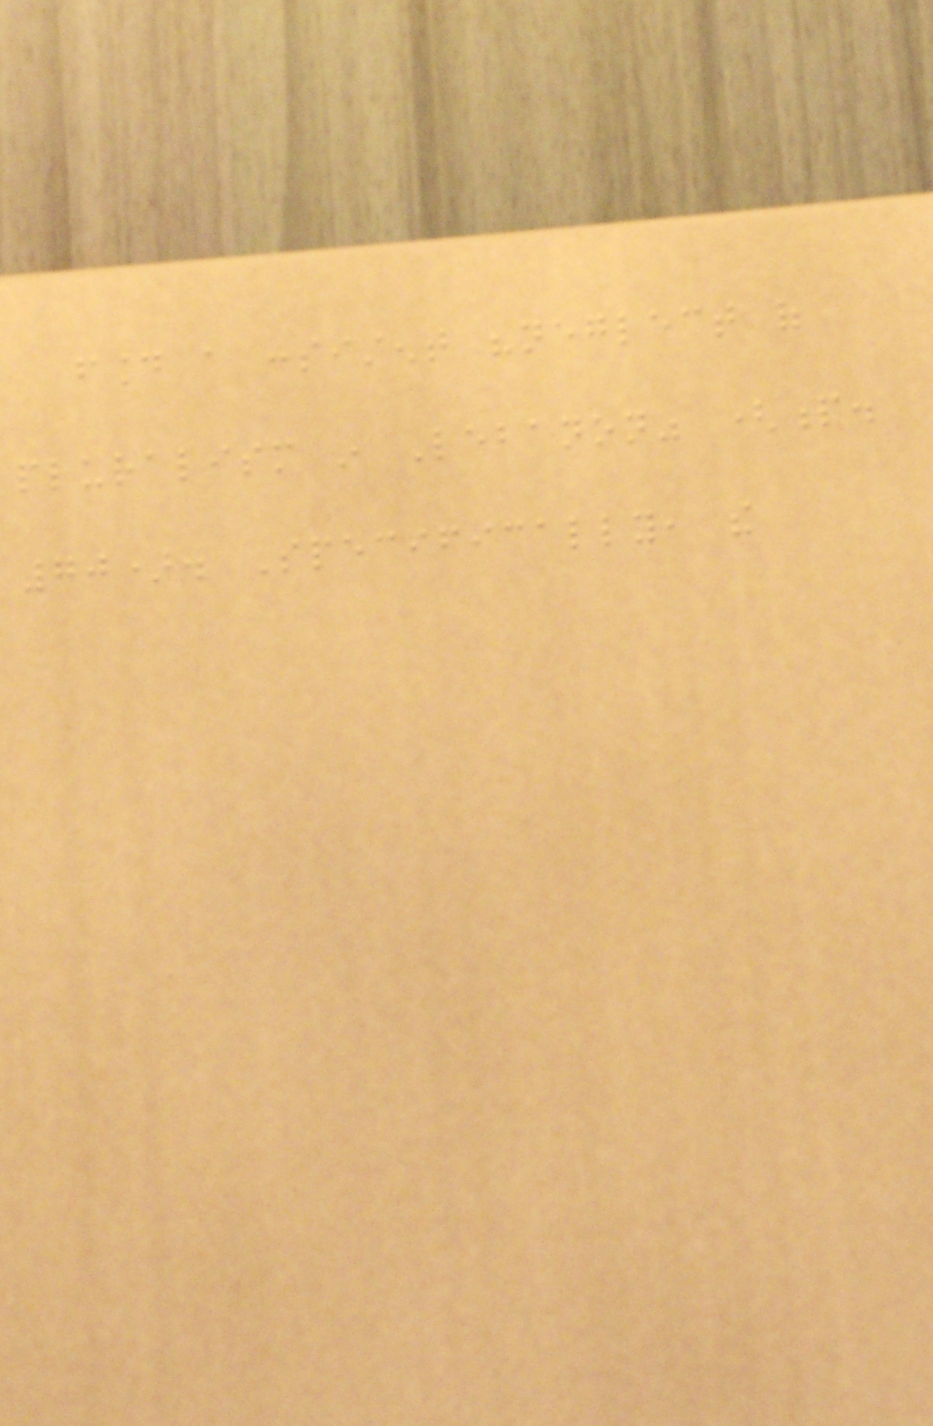found a consistent "neglect of
pluralism in Lebanon" (p.
70). Specifically, the
